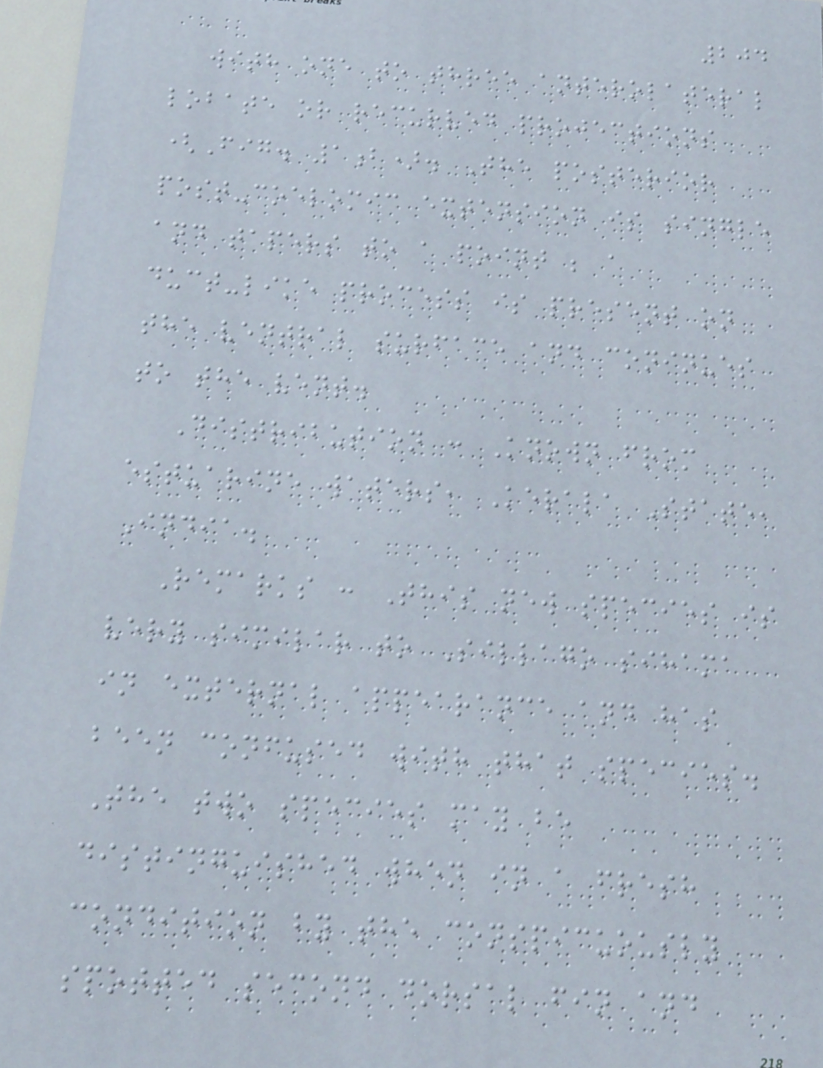204
with one to three anterolateral
lobate or recurved projections
(Fig. 1b). The posterior
post-coelomic extension is single
and tapers to a point ; a
duct-like process is present on
the ventral surface and coninues
to the vent.
Distribution : Known from
estuarine waters, Kerala State,
India.
Remarks : This new species is
very similar to Sillago sihama
in external appearance and has
been confused with that species.
The two species may be
distinguished when in a fresh
condition by the conspicuously
spotted second dorsal fin and
